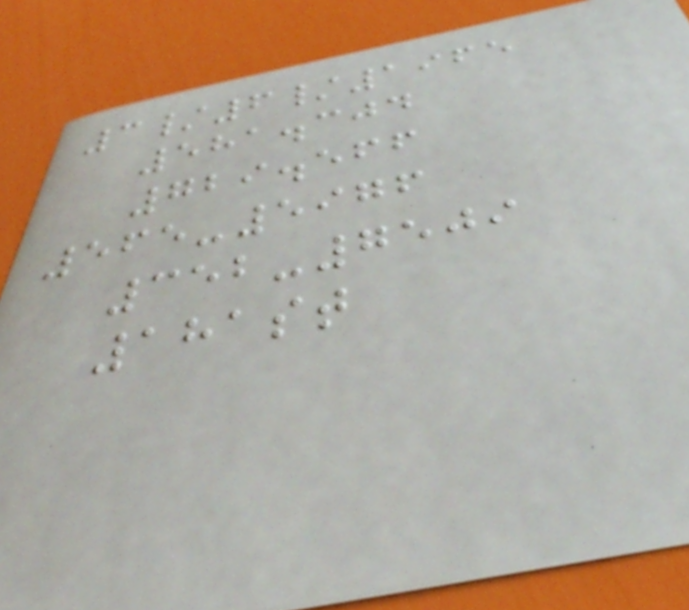3/6/1965
581.304
729.566
565-5976
352-7509
181st
